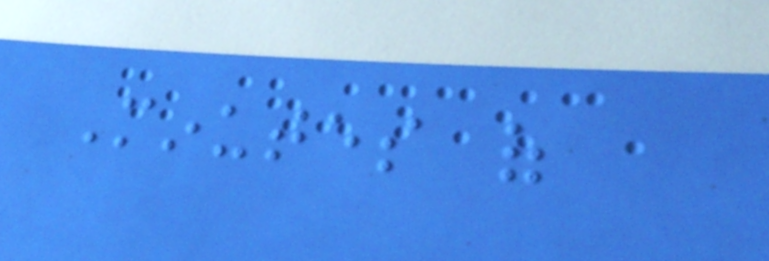Minutes of
